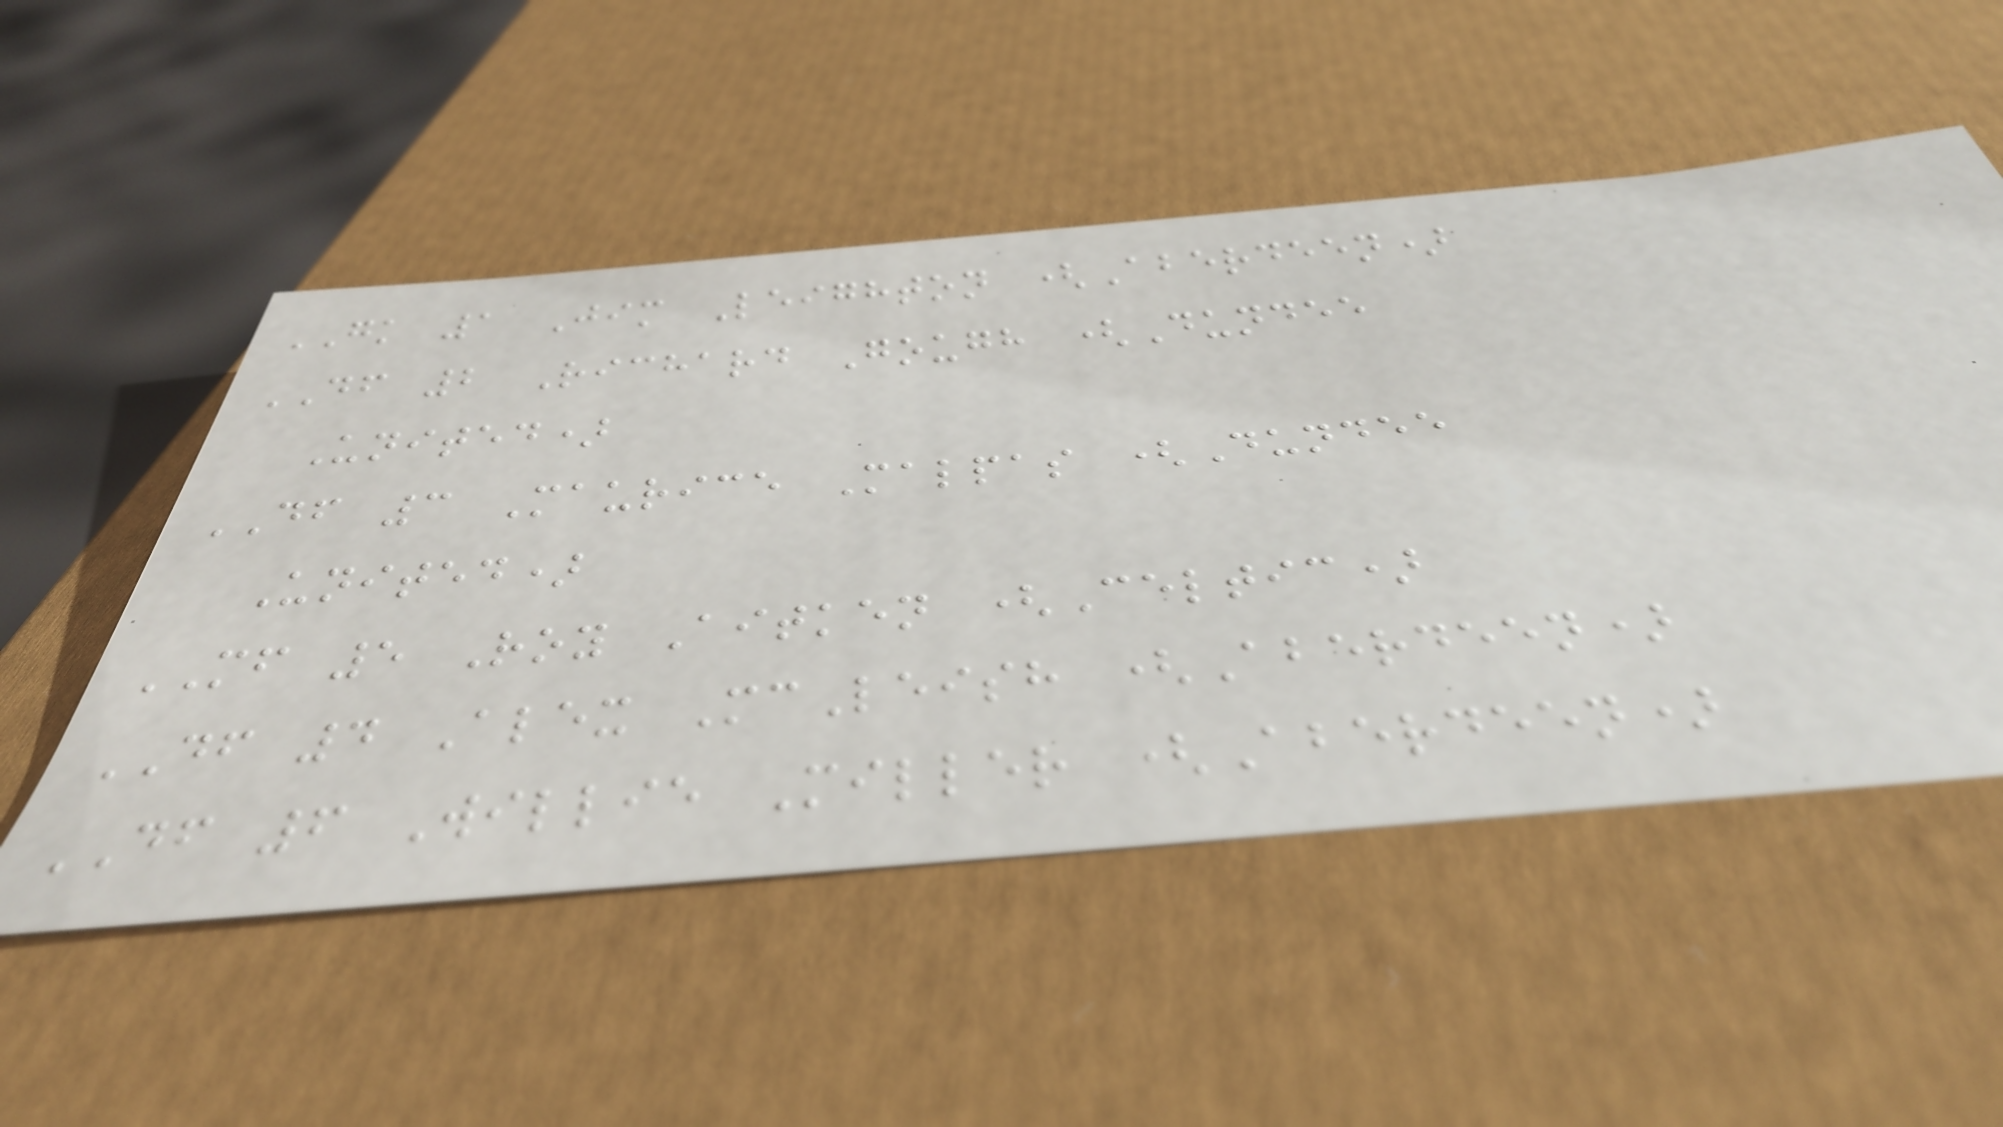GK 1 Jim Leighton (Aberdeen)
DF 2 Richard Gough (Dundee
United)
DF 3 Maurice Malpas (Dundee
United)
MF 5 Roy Aitken (Celtic)
DF 4 Alex McLeish (Aberdeen)
DF 6 Willie Miller (Aberdeen)
